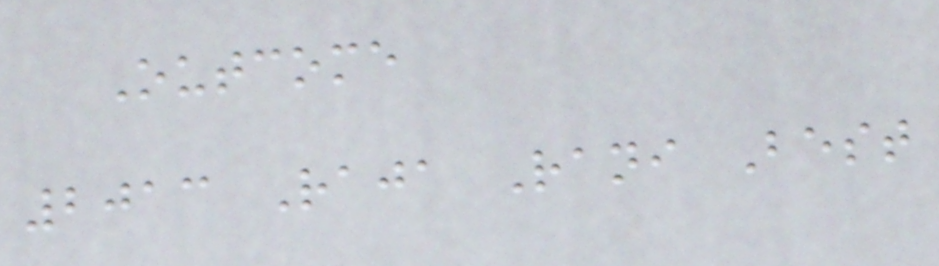Outcome
2013 Raja Rani Best
